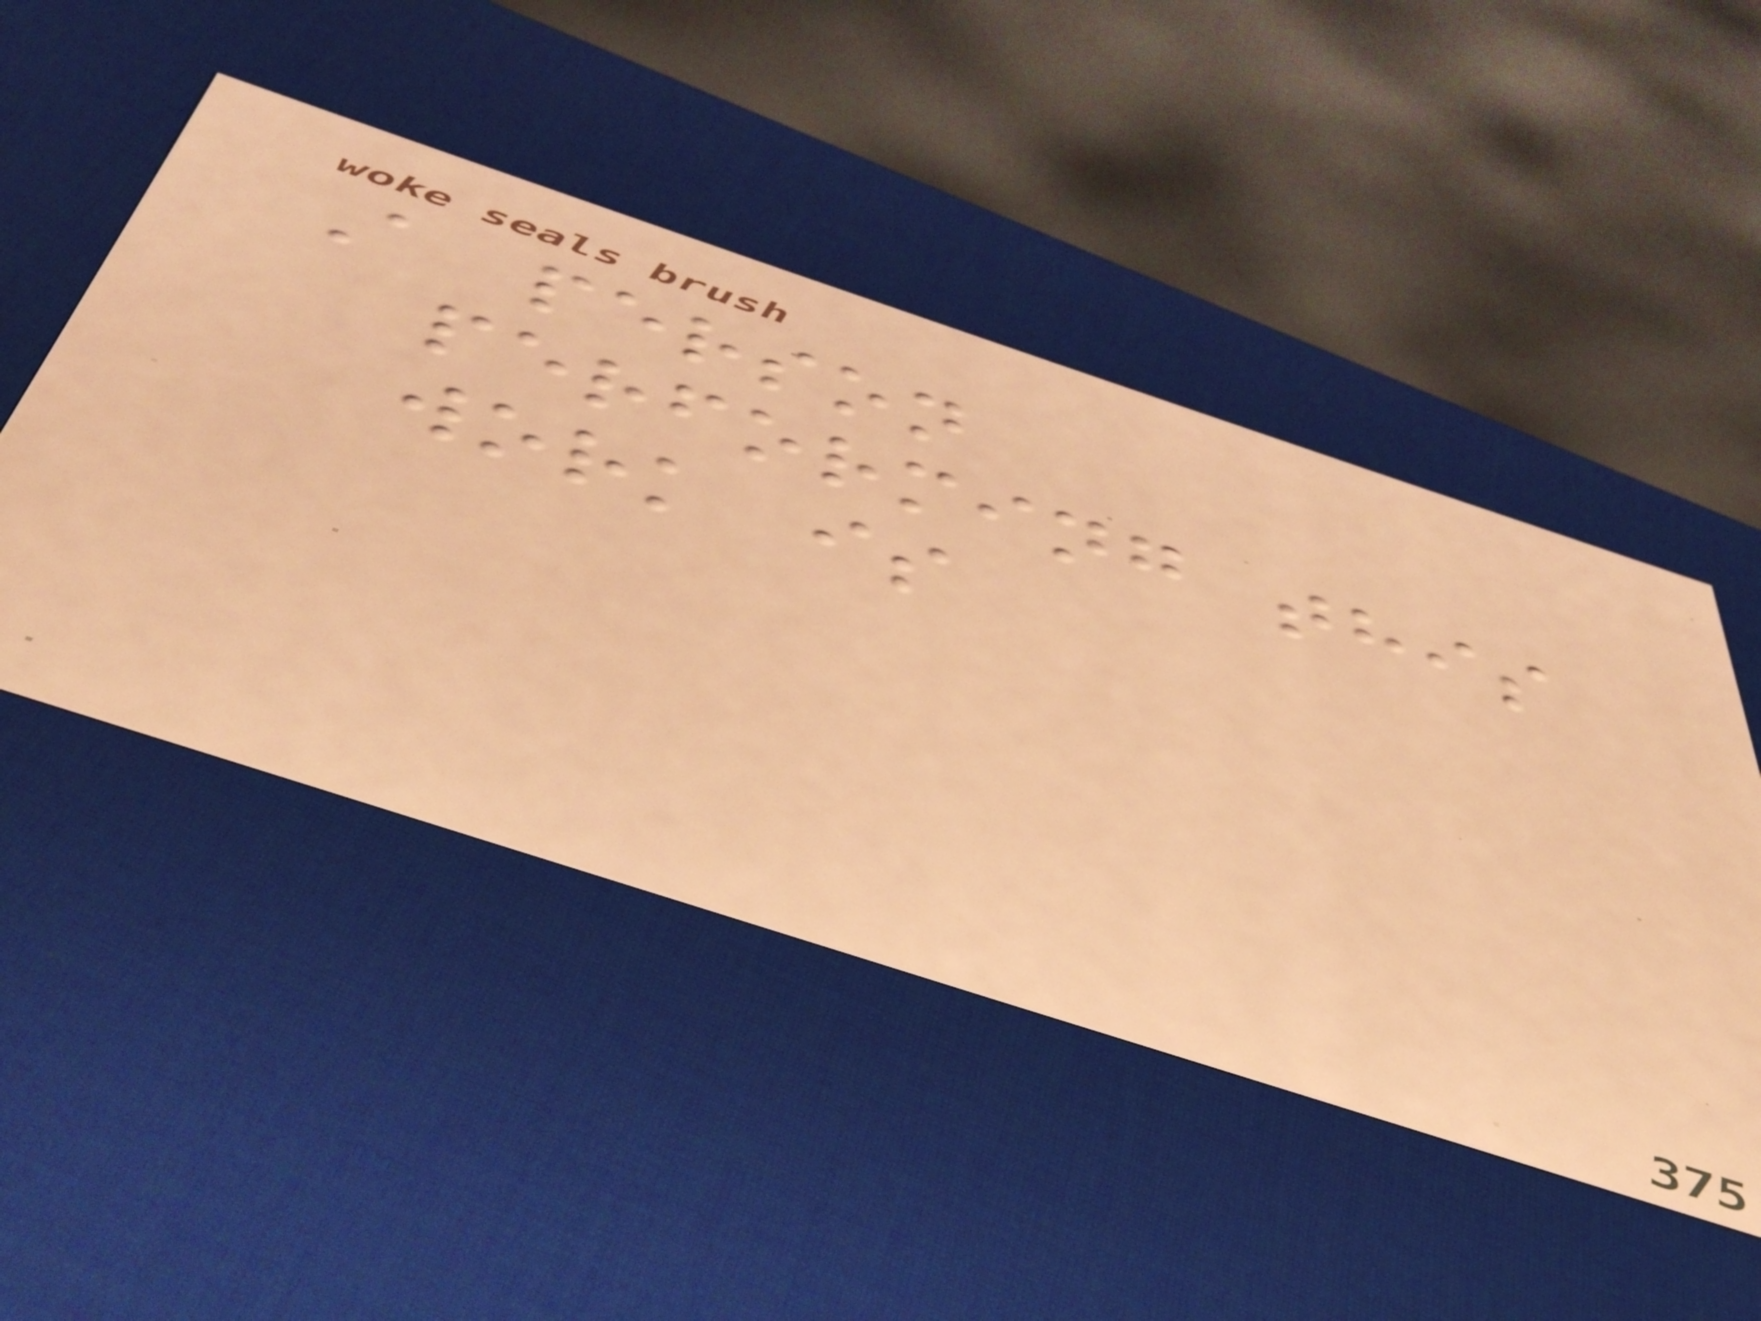A person
performing this
work is
